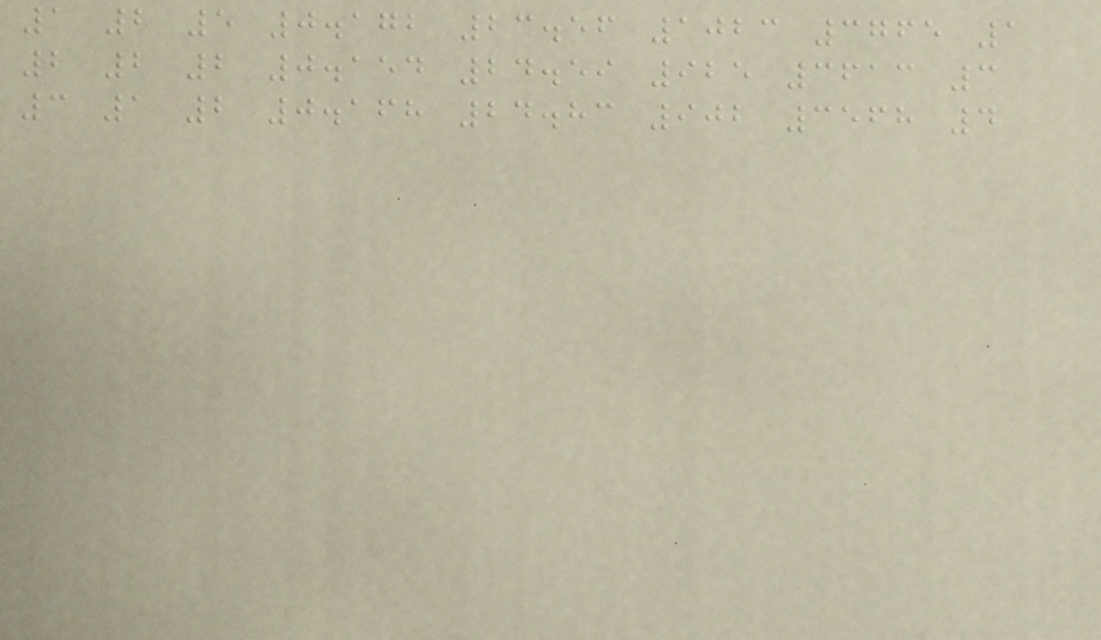1 2 5 0.172 23.56 1023 3765 1
2 2 2 0.154 24.59 925 3613 3
3 1 2 0.168 24.83 902 3568 4
